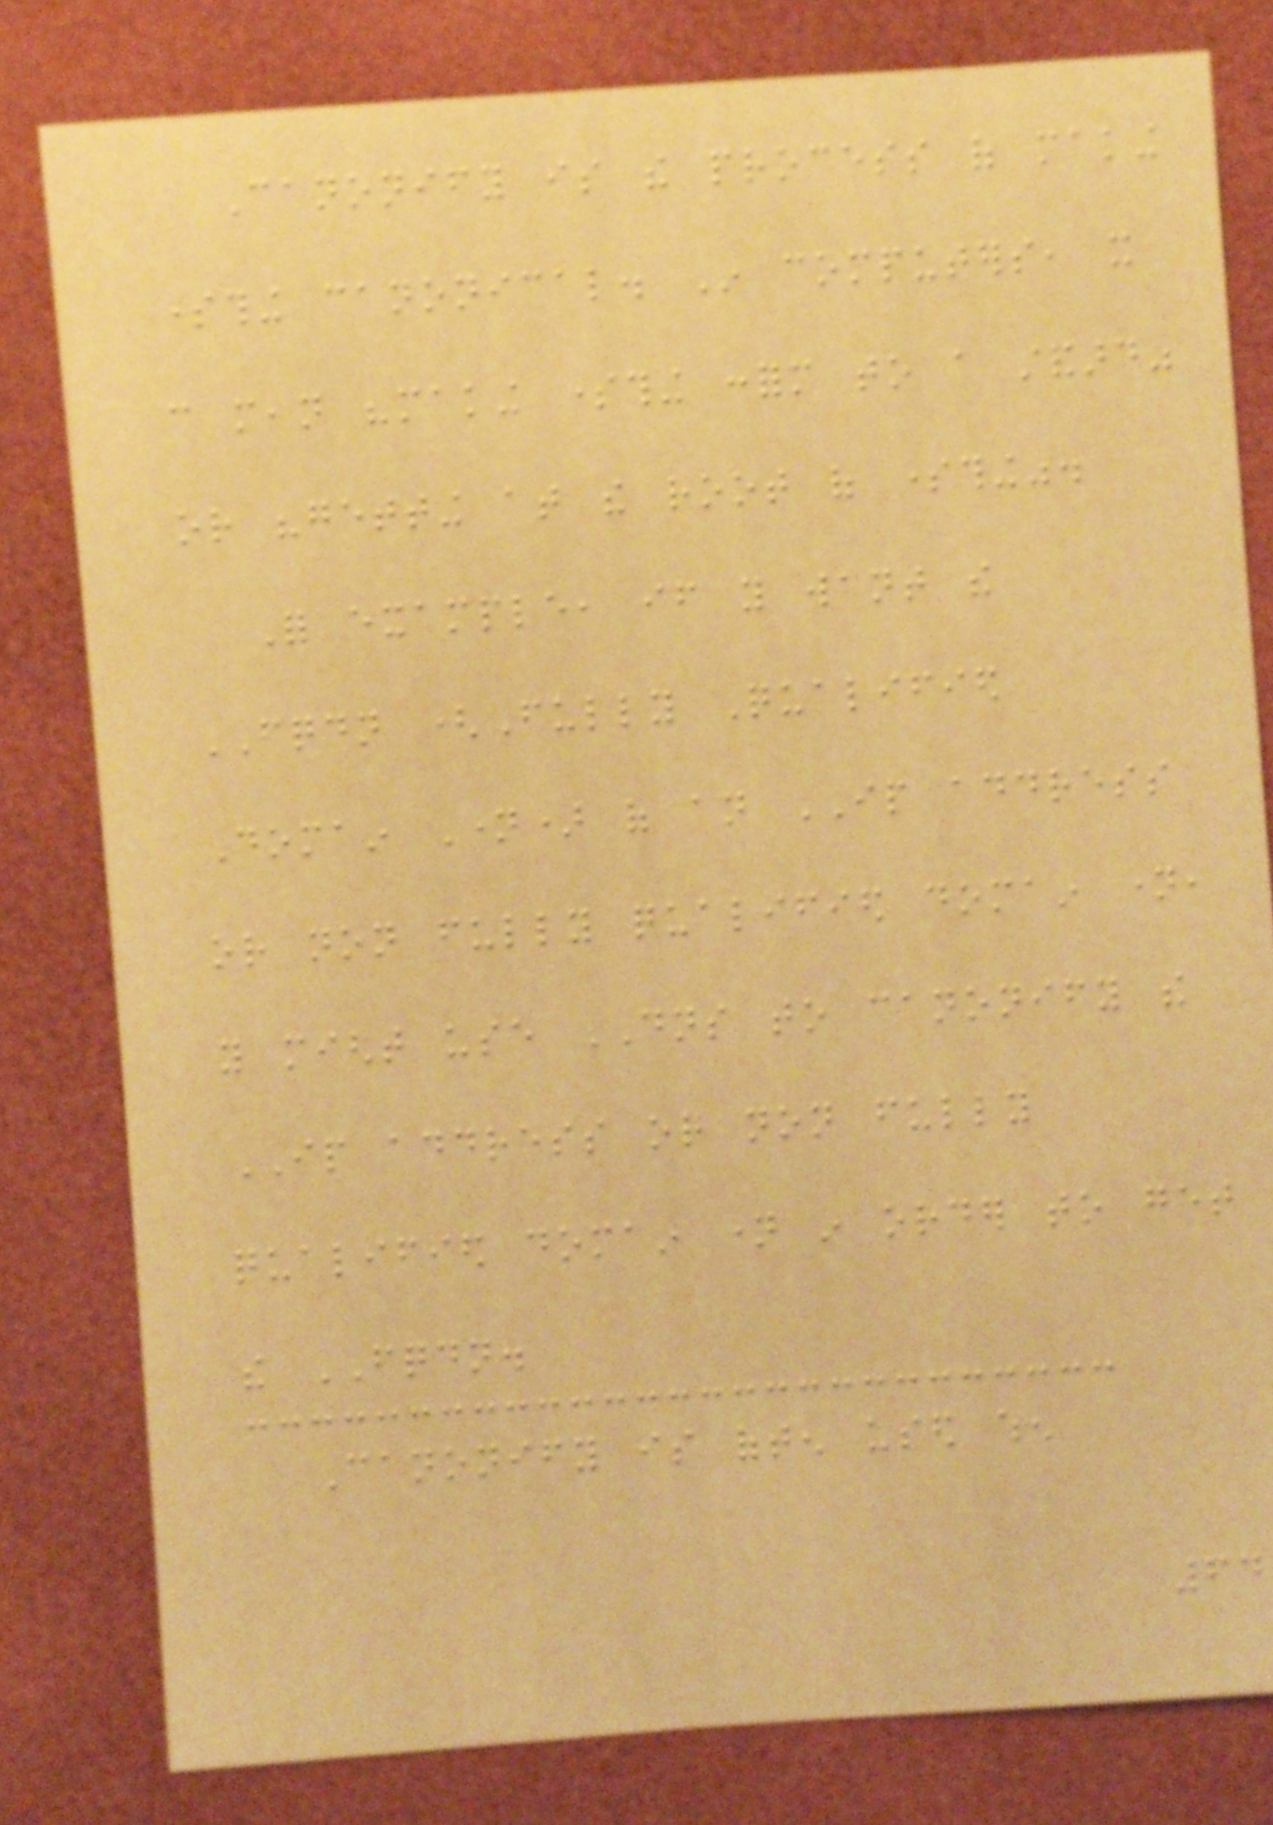Canonify is the process of making
something canonical. In computers, it
can mean "making something conform to a standard"
or "getting at the root of something".
For example, if you want the
FQDN (Fully Qualified
Domain Name) of an IP address
or non fully qualified domain name,
you might use DNS to canonify the
IP address or non fully
qualified domain name in order to get
the FQDN.
Canonify is often used when
64
